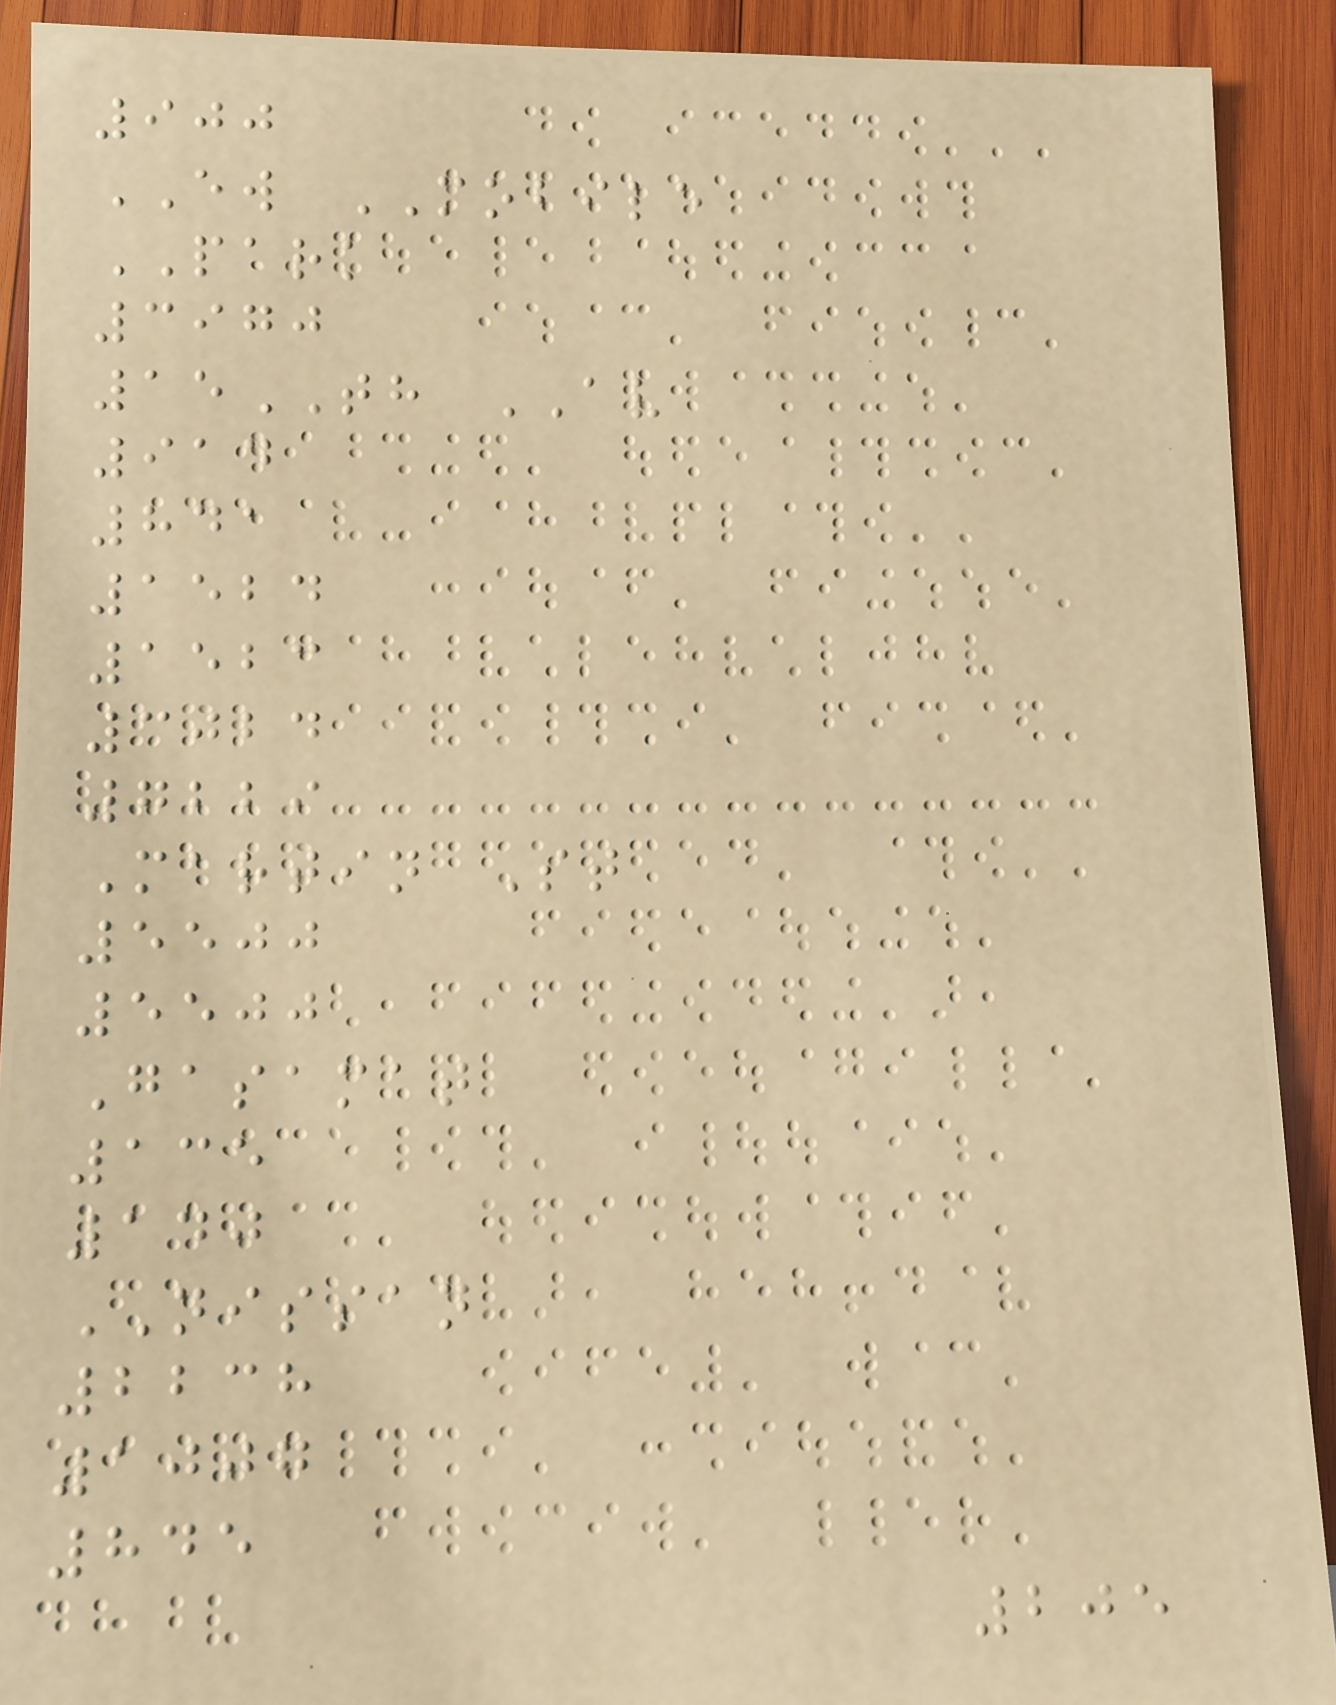900
EW MOBILE
PARK
3970
15TH AV
914
841
1524
1523
3024
7229
Martin St
5500
5500
Gasamat
135
140
NISSAN
2238
1007
845
205
